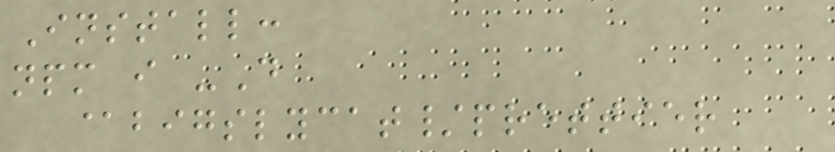Install:
npm i -D
@bigslycat/prettier
